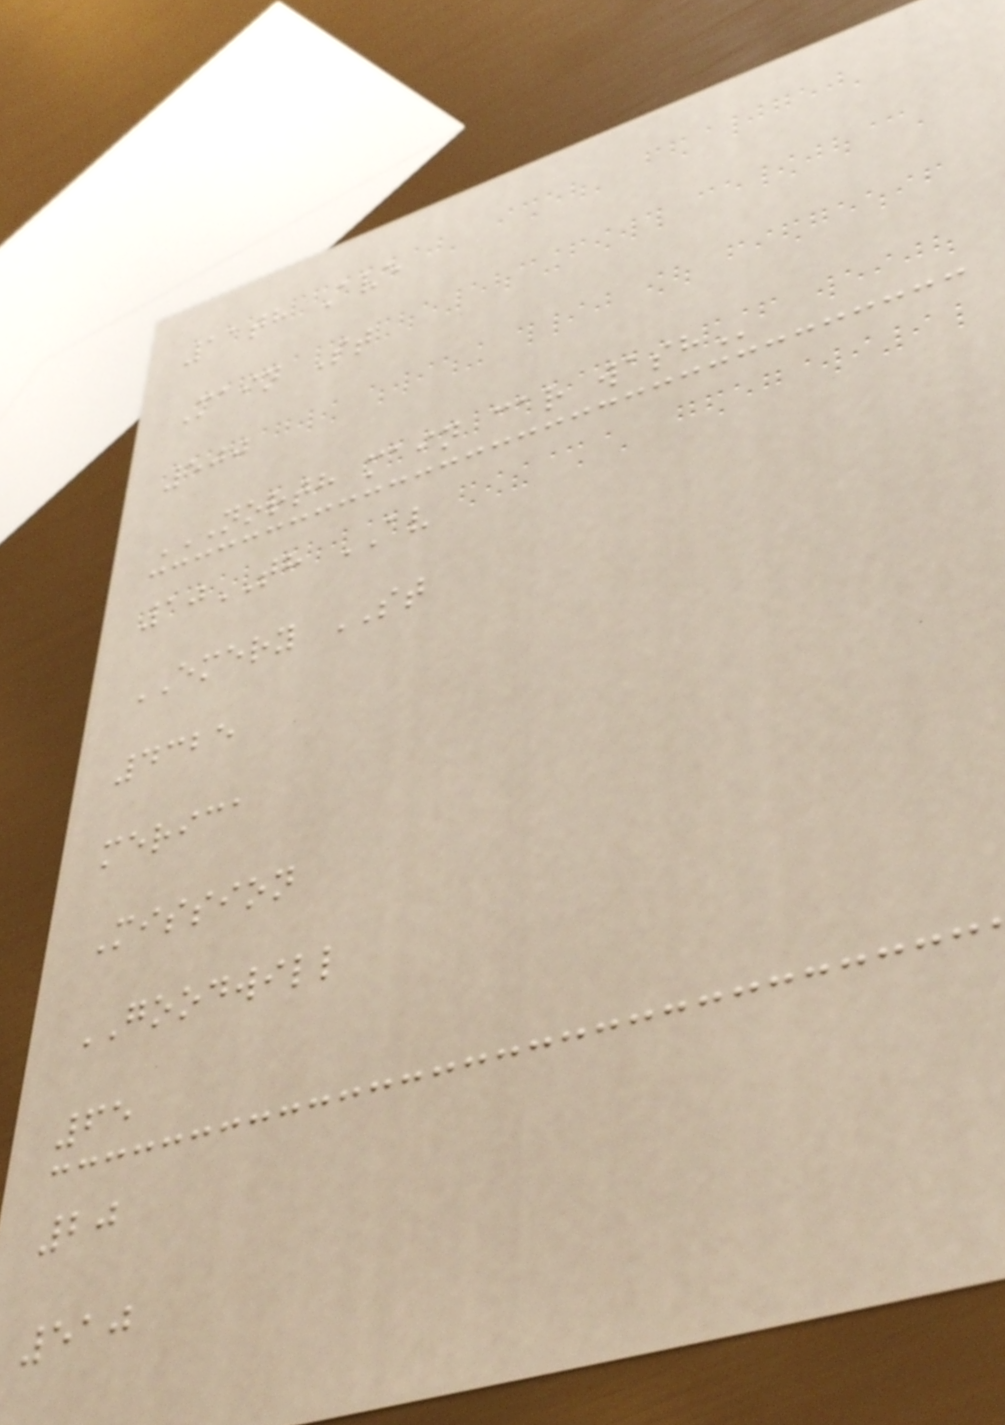11th Ave
Main St
500
NORTH MAIN CAR WASH
10TH AV
EMERY ST
4325
merica
Mission
GOODWILL
65
20
510
